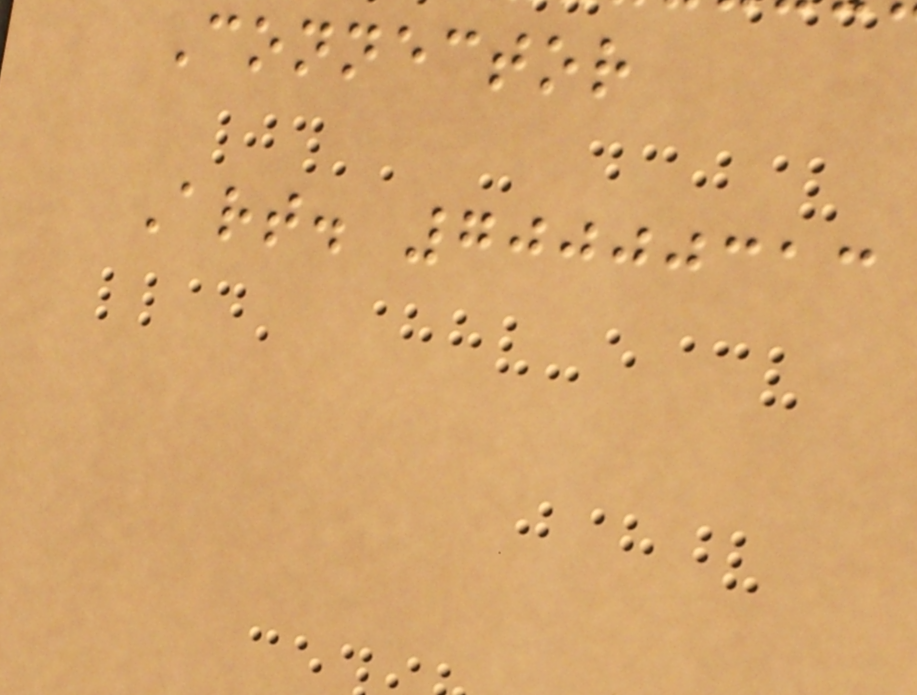Connector
Art. 70000313
